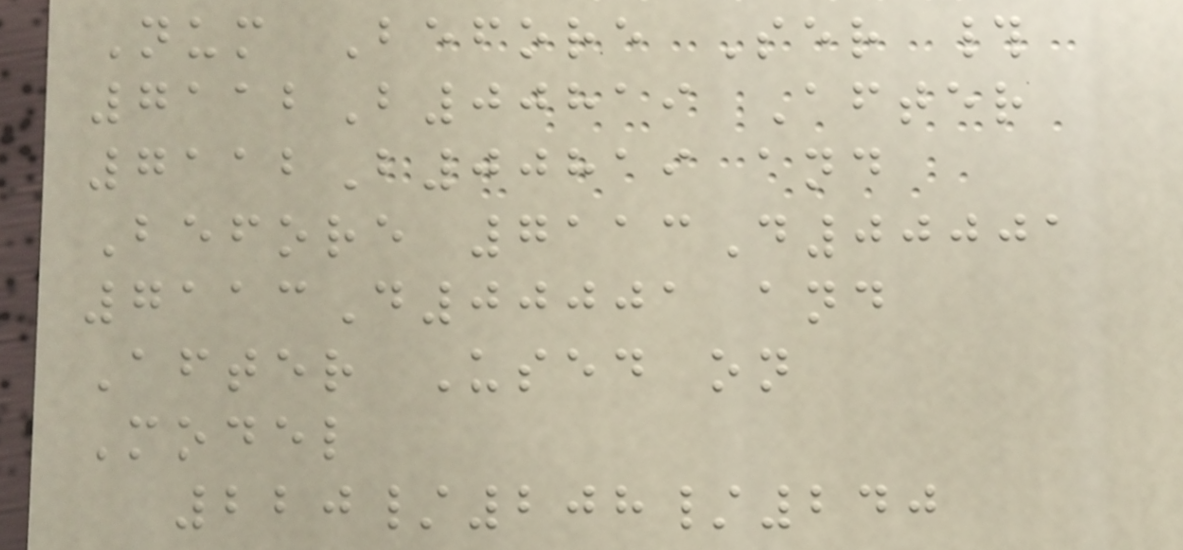Num Before Ser #
7112B00819 After
7112B00819 and
Before 7113D00001
7113D00001 and
After Used on
Model
220/208/240
